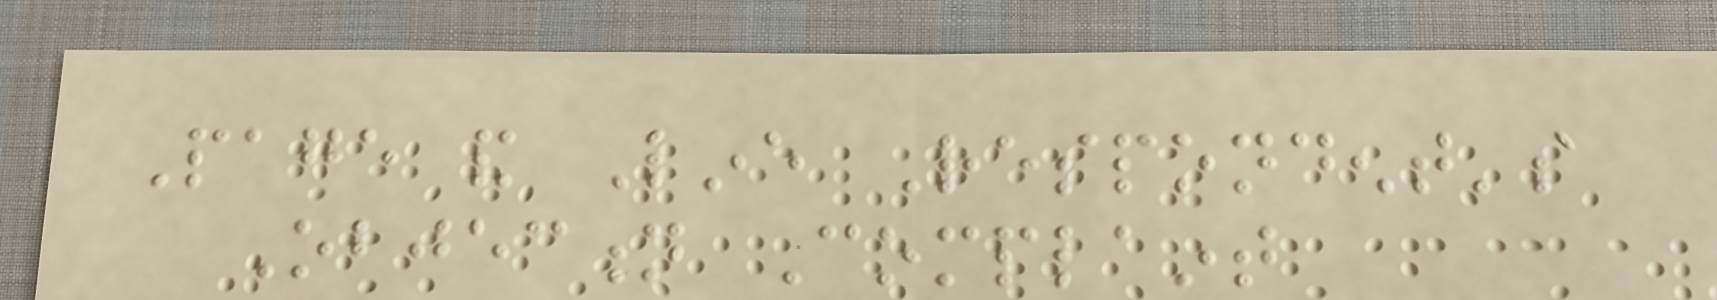Page and Line Respondent's
Objection Complaint
